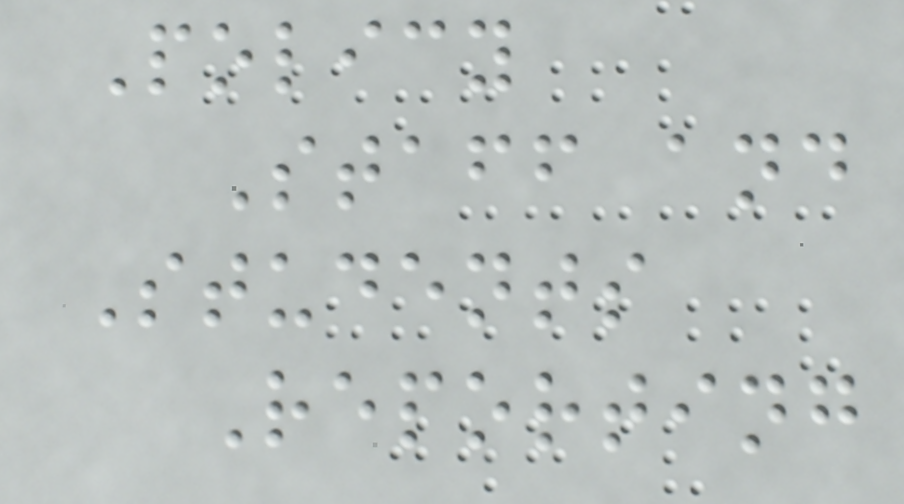Policy
Staff and
Students
Reporting
